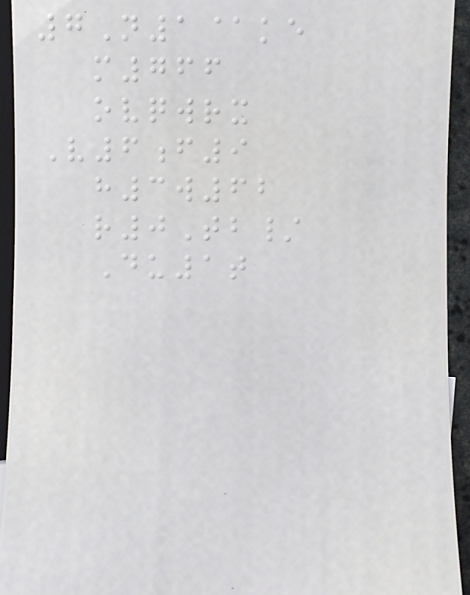7N1@ke
m766
ovqwrx
V6f9
h3w62
r0Tb/
Du1t
